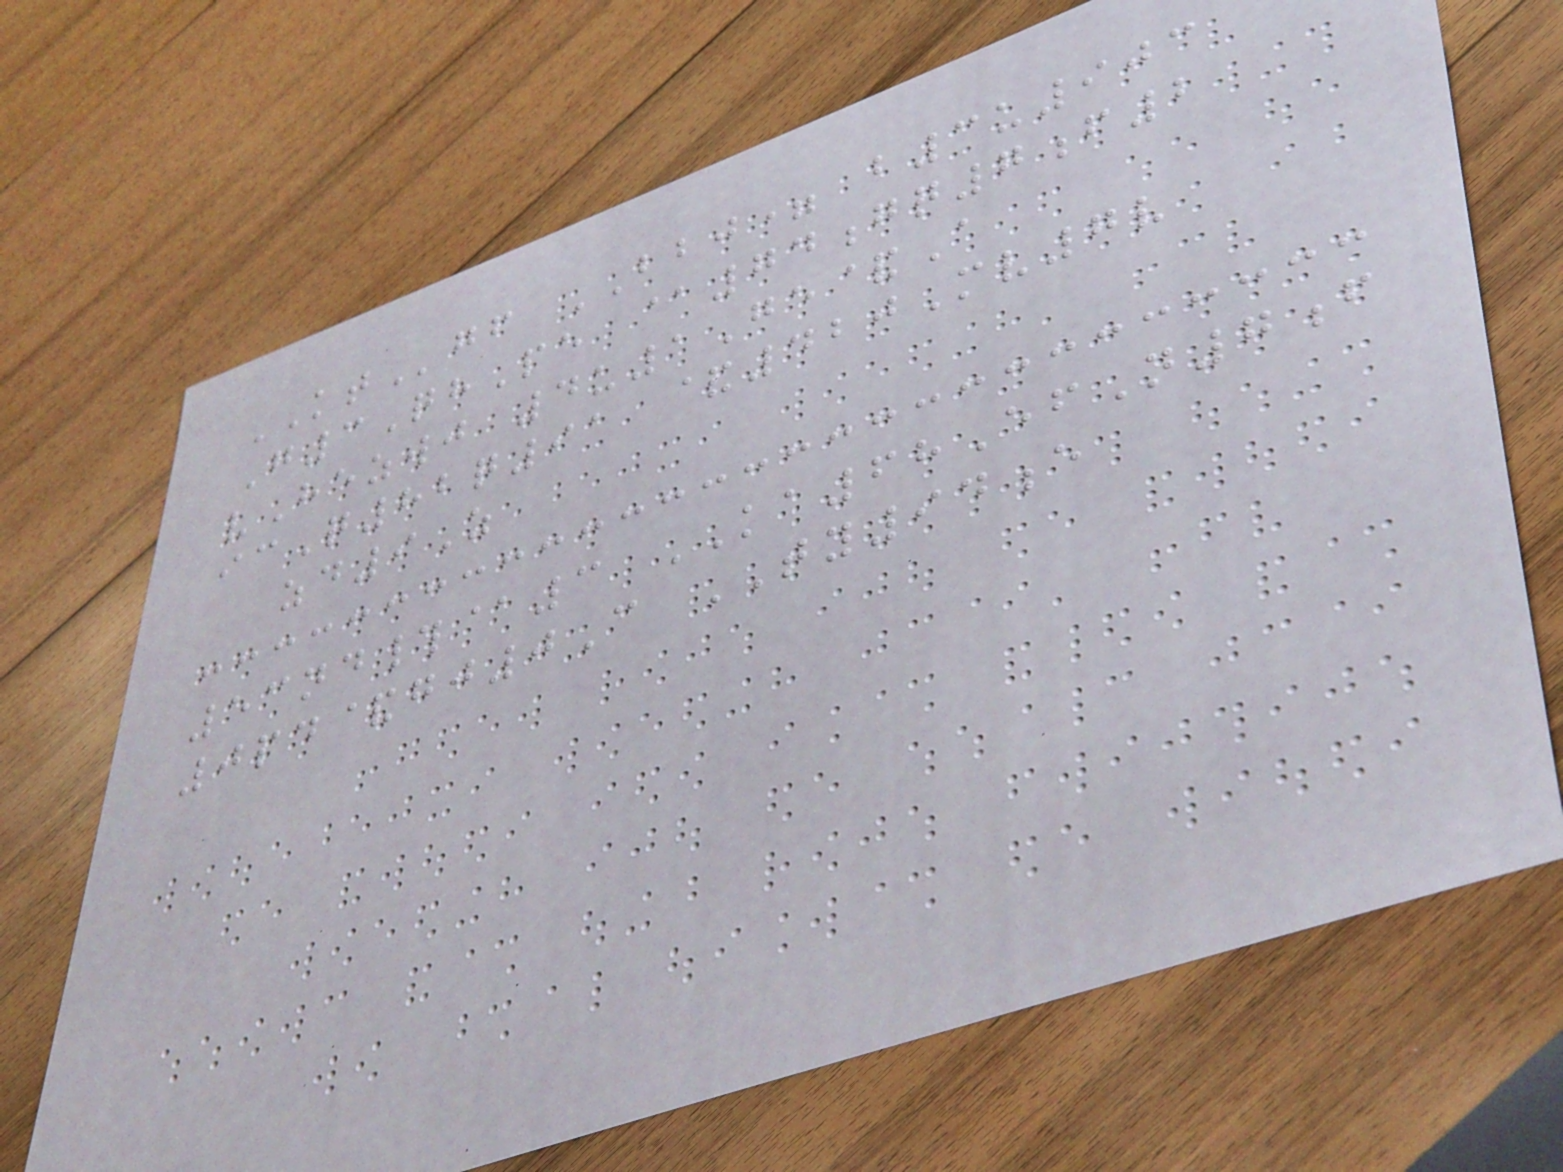KTgf BBJ= b3u903
G3QhPe @74gq7f2
vHezwj 4u1Ge&A
icQ82q91 &420Mv7v
zd9Z
53nd#@3 KA68EfN7f
0pd&gj0C TY94e
